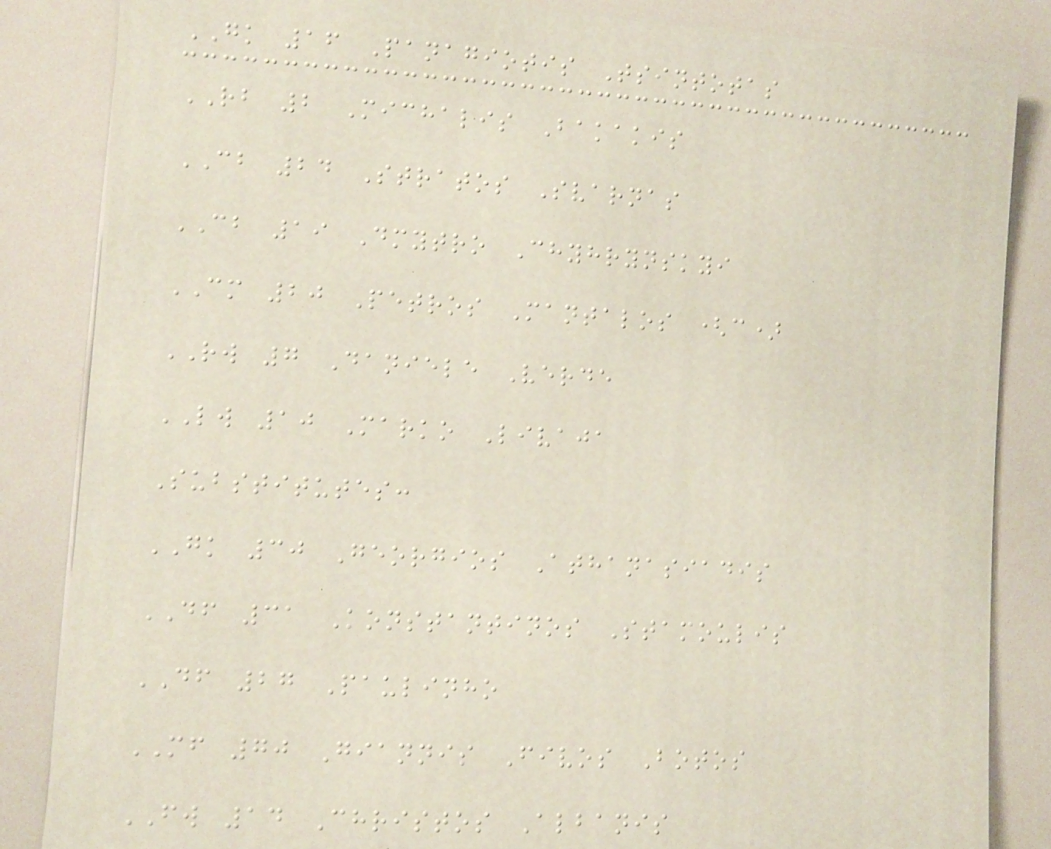GK 16 Panagiotis Tsintotas
RB 2 Michalis Bakakis
CB 24 Stratos Svarnas
CB 19 Dmytro Chyhrynskyi
CM 20 Petros Mantalos (c)
RW 7 Daniele Verde
LW 10 Marko Livaja
Substitutes:
GK 30 Georgios Athanasiadis
DF 31 Konstantinos Stamoulis
DF 27 Paulinho
MF 70 Giannis Fivos Botos
FW 14 Christos Albanis
